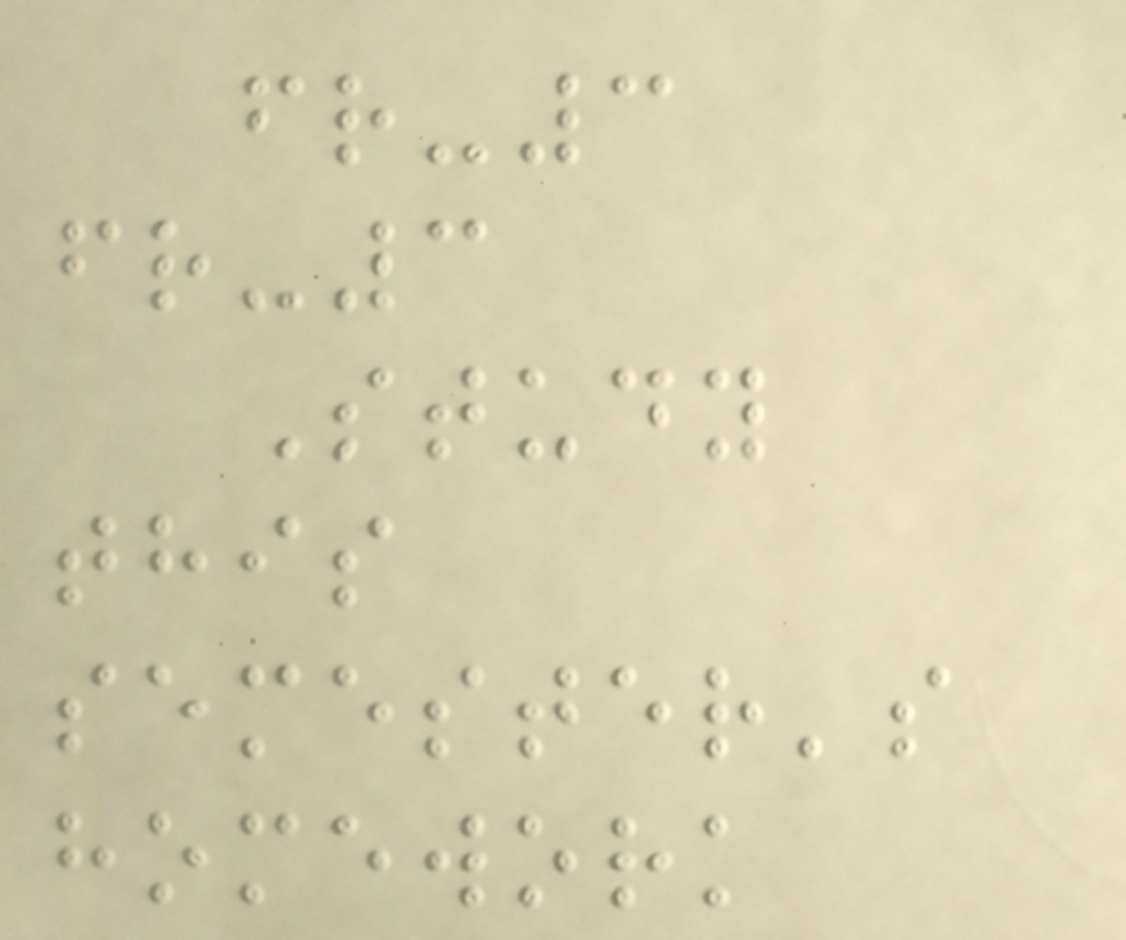fr-3
fr-3
Study
this
semester's
homework
